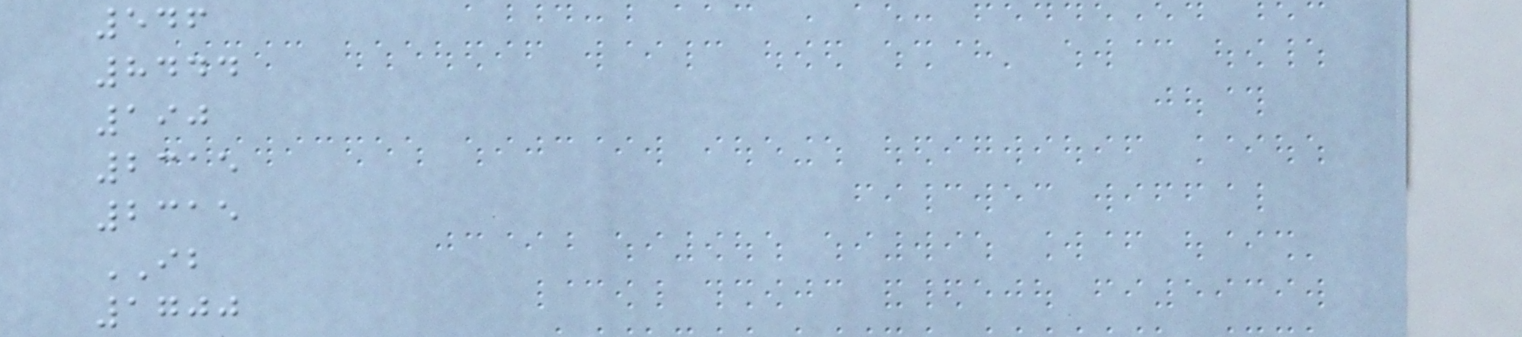546
8444
190
2315
2315
IB
1700
